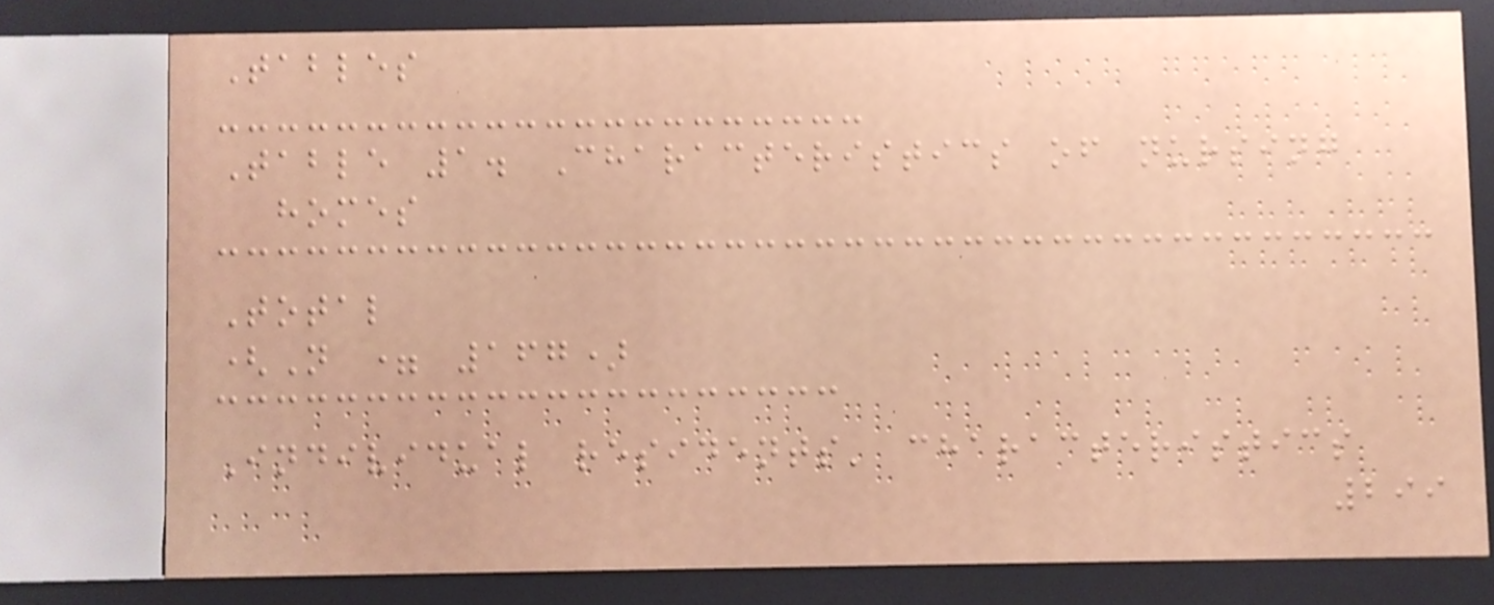Tables
Table 1. Characteristics of nursing
homes
Total
(N = 167)
Individual residents' characteristics
299
